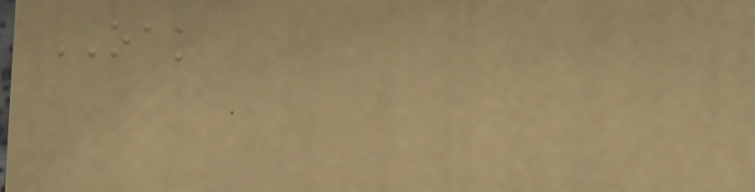OAK
